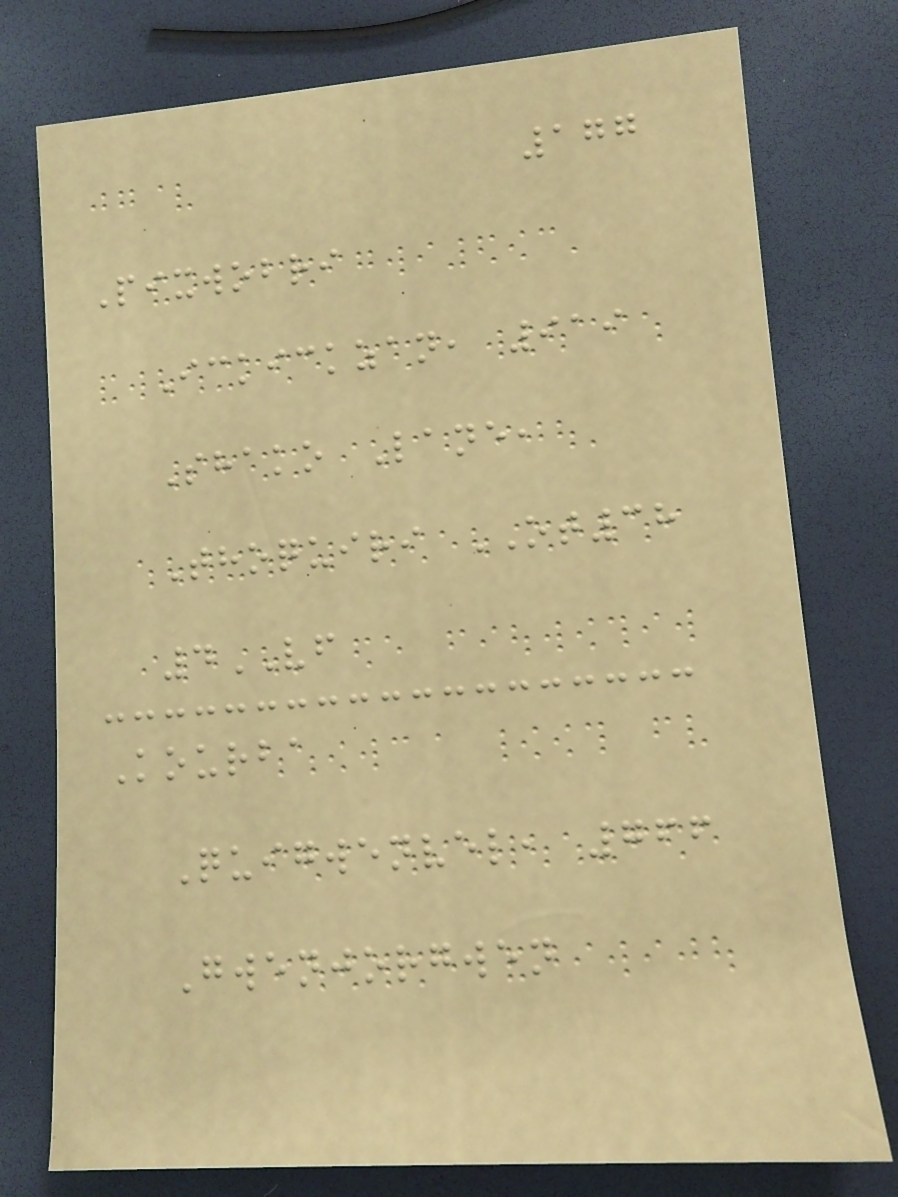177
Pixwobri
Ickickzan, 919
Shako Lane,
Thoquiri OT38
4VF
Kourba
Quigwenvel, 766
Gwenjorgwen
